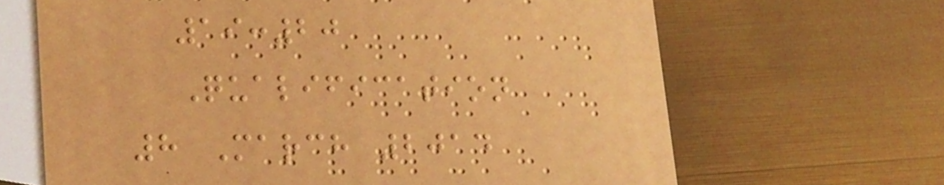19:20
Qualification
8 March 2014
